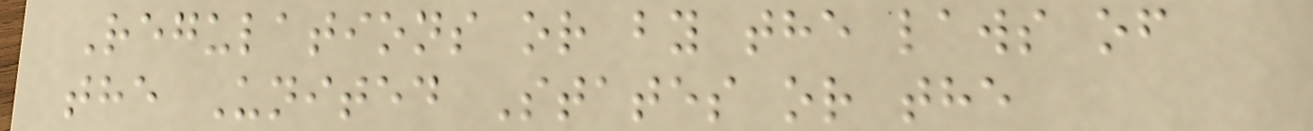Regulations or by the laws of
the United States or the
